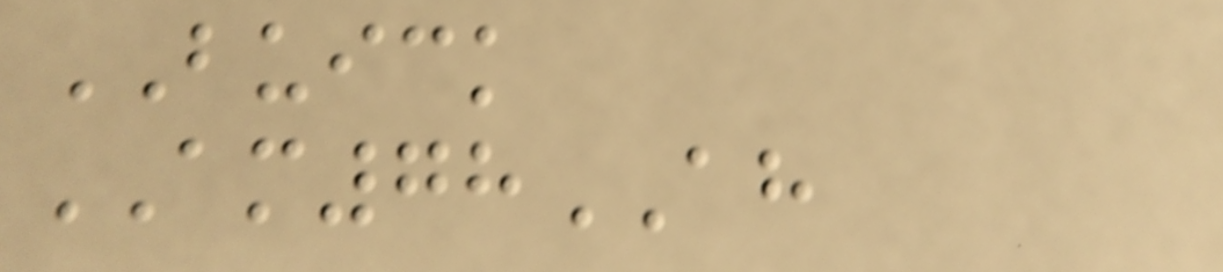BUICK
AM78AH
